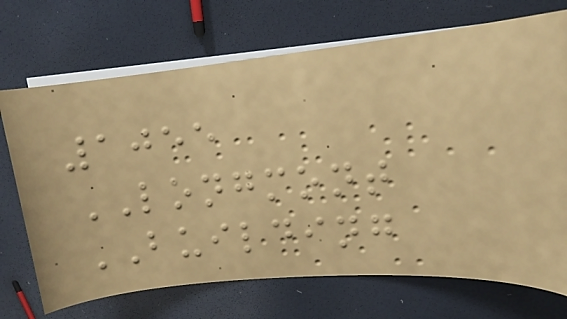1055
LONGMONT
BUILDING
